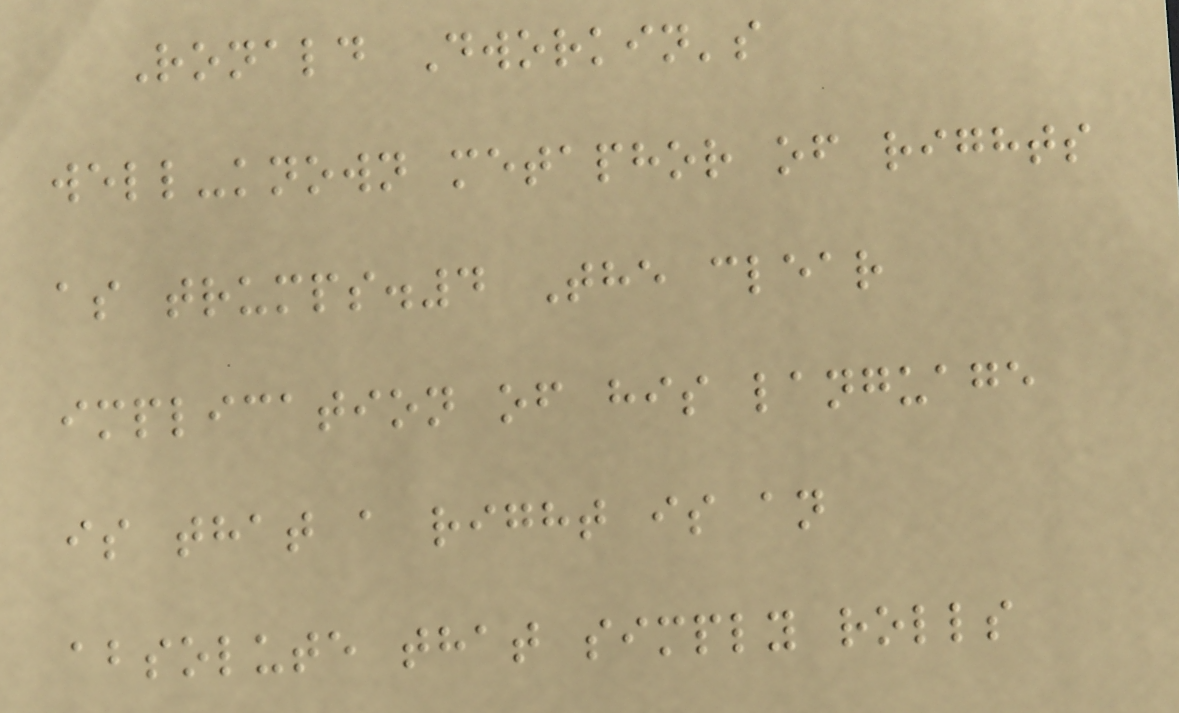Ronald Dworkin's
well-known metaphor of rights
as trumps.4 The clear
implication of his language
is that a right is an
absolute that simply rolls
